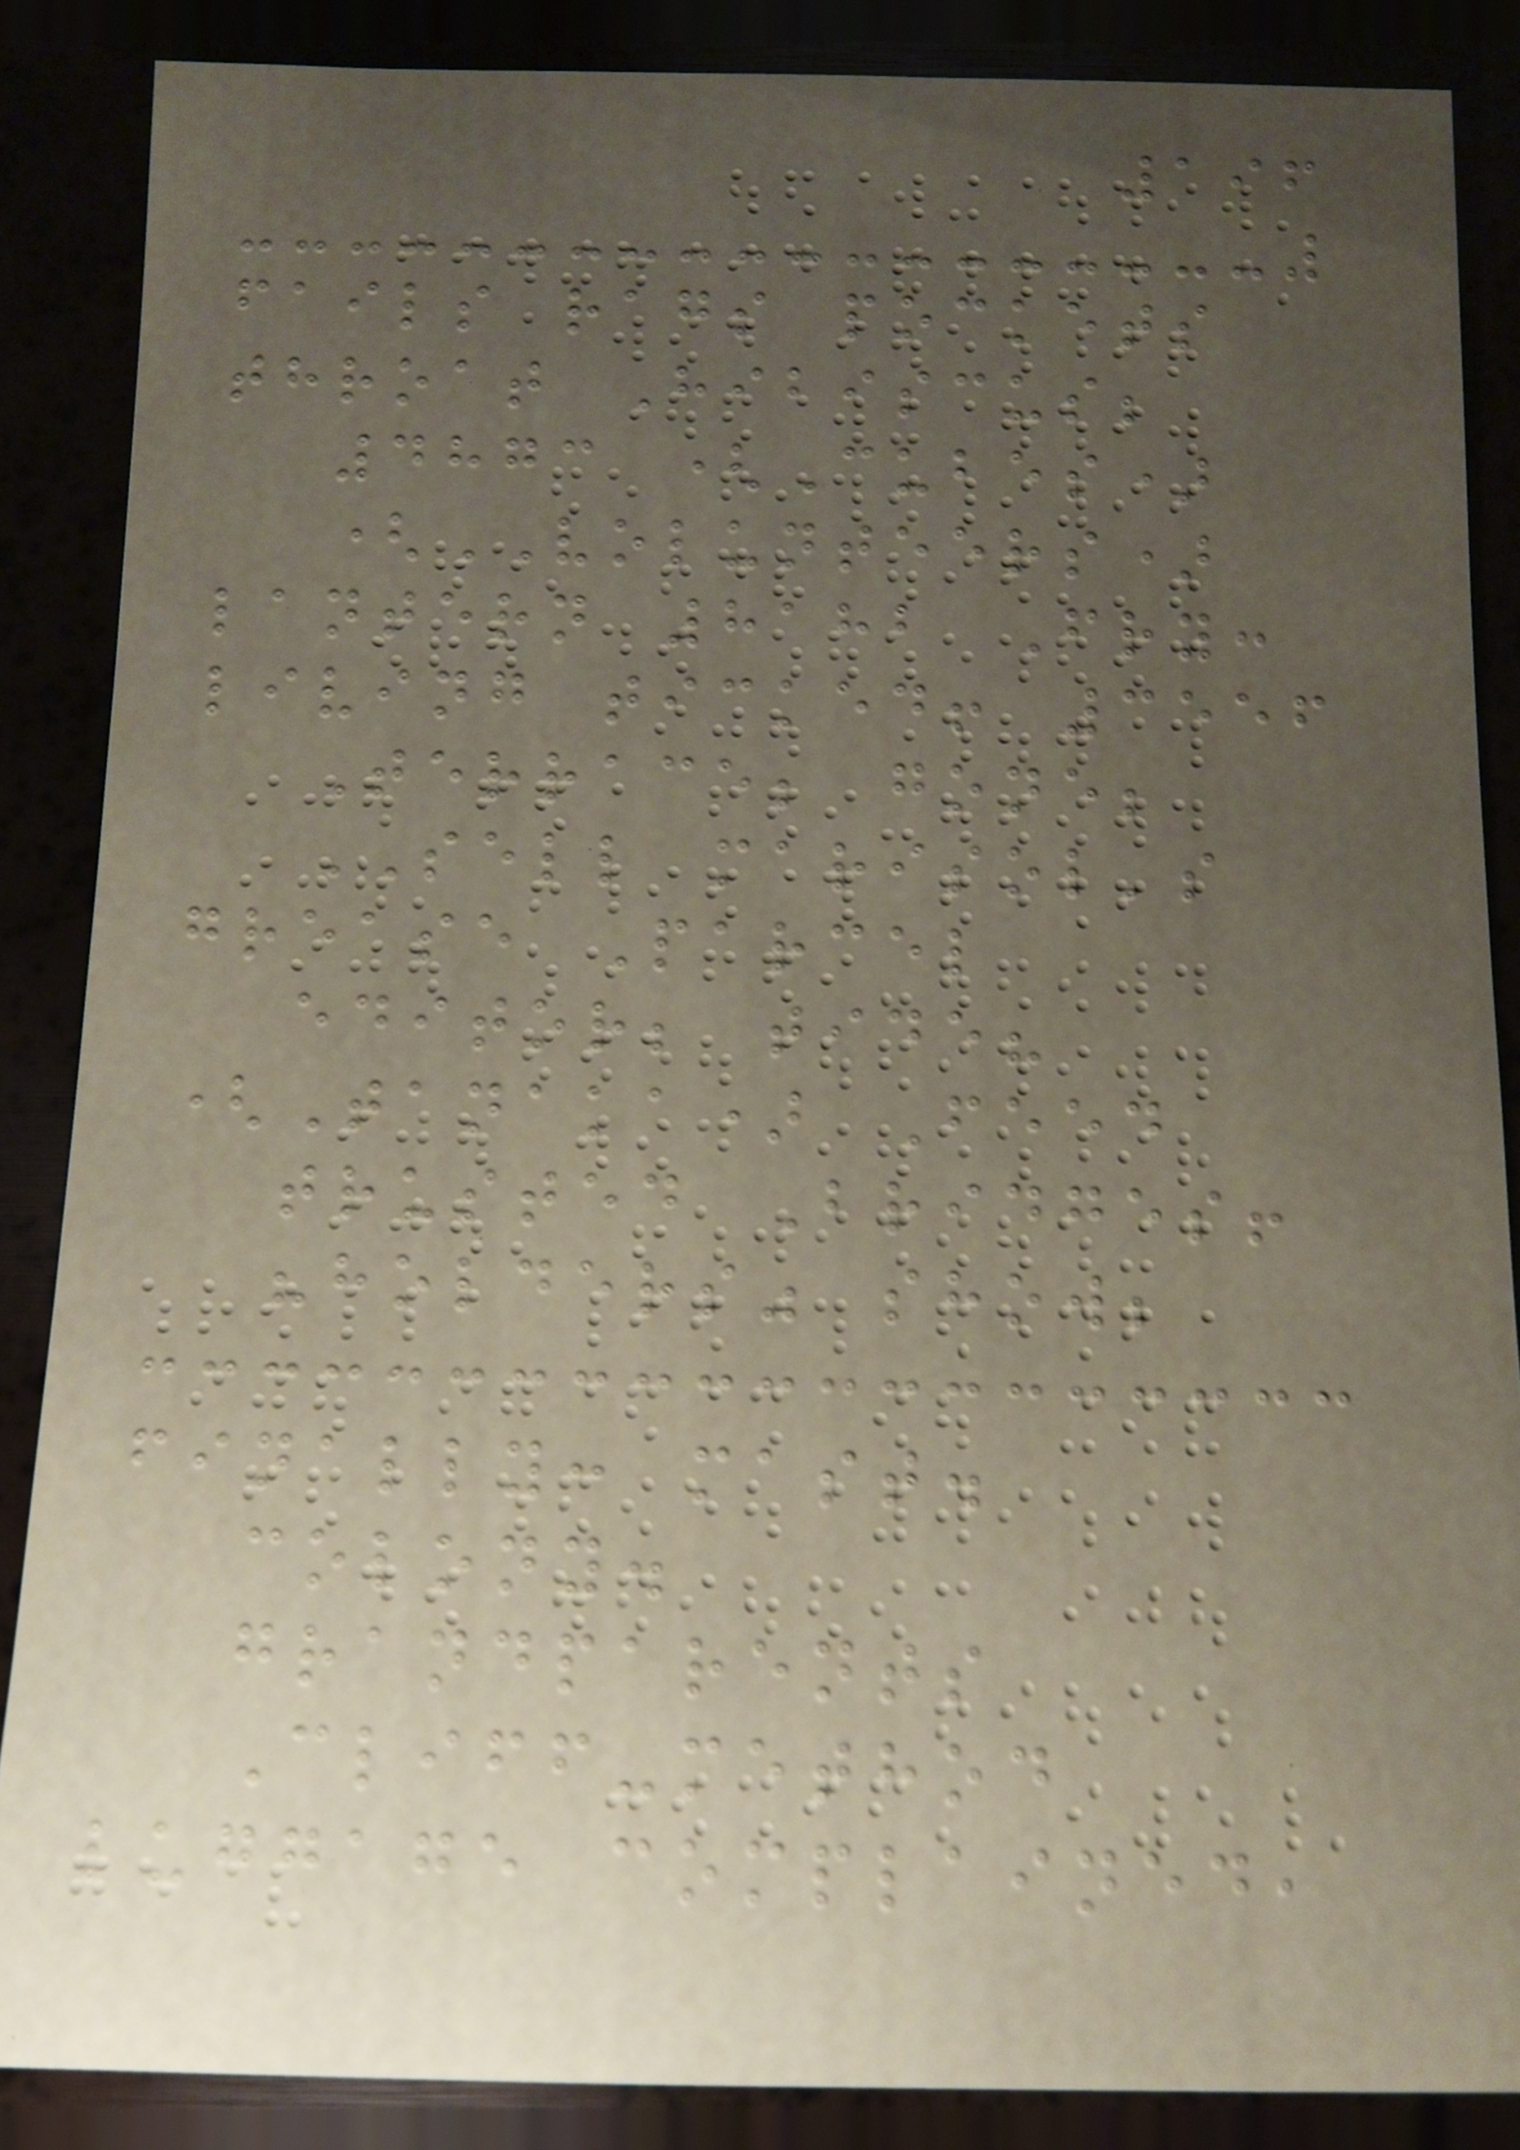196
fails rags pockets
throat Hibiscus;
4873 (Cubes)
(VOLUNTEERS)
lantern 8182 Fry:
living ticked! 3556
Terrace; gone;
SELL marisol's
grease Parcel
editor; tide?
(Tanaka) Feed
trusted Bridges!
"holders" show;
finally: mast.
colony.
grandparents
Cliff-method
luggage complained,
